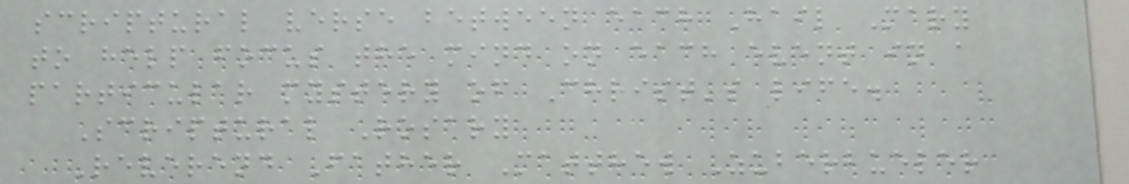scriptural verse between each Hail Mary
to help focus the mind on each event in a
particular mystery of Christ's life.
Scriptural Rosary
Reverend Father Matthew Zuberbueler
